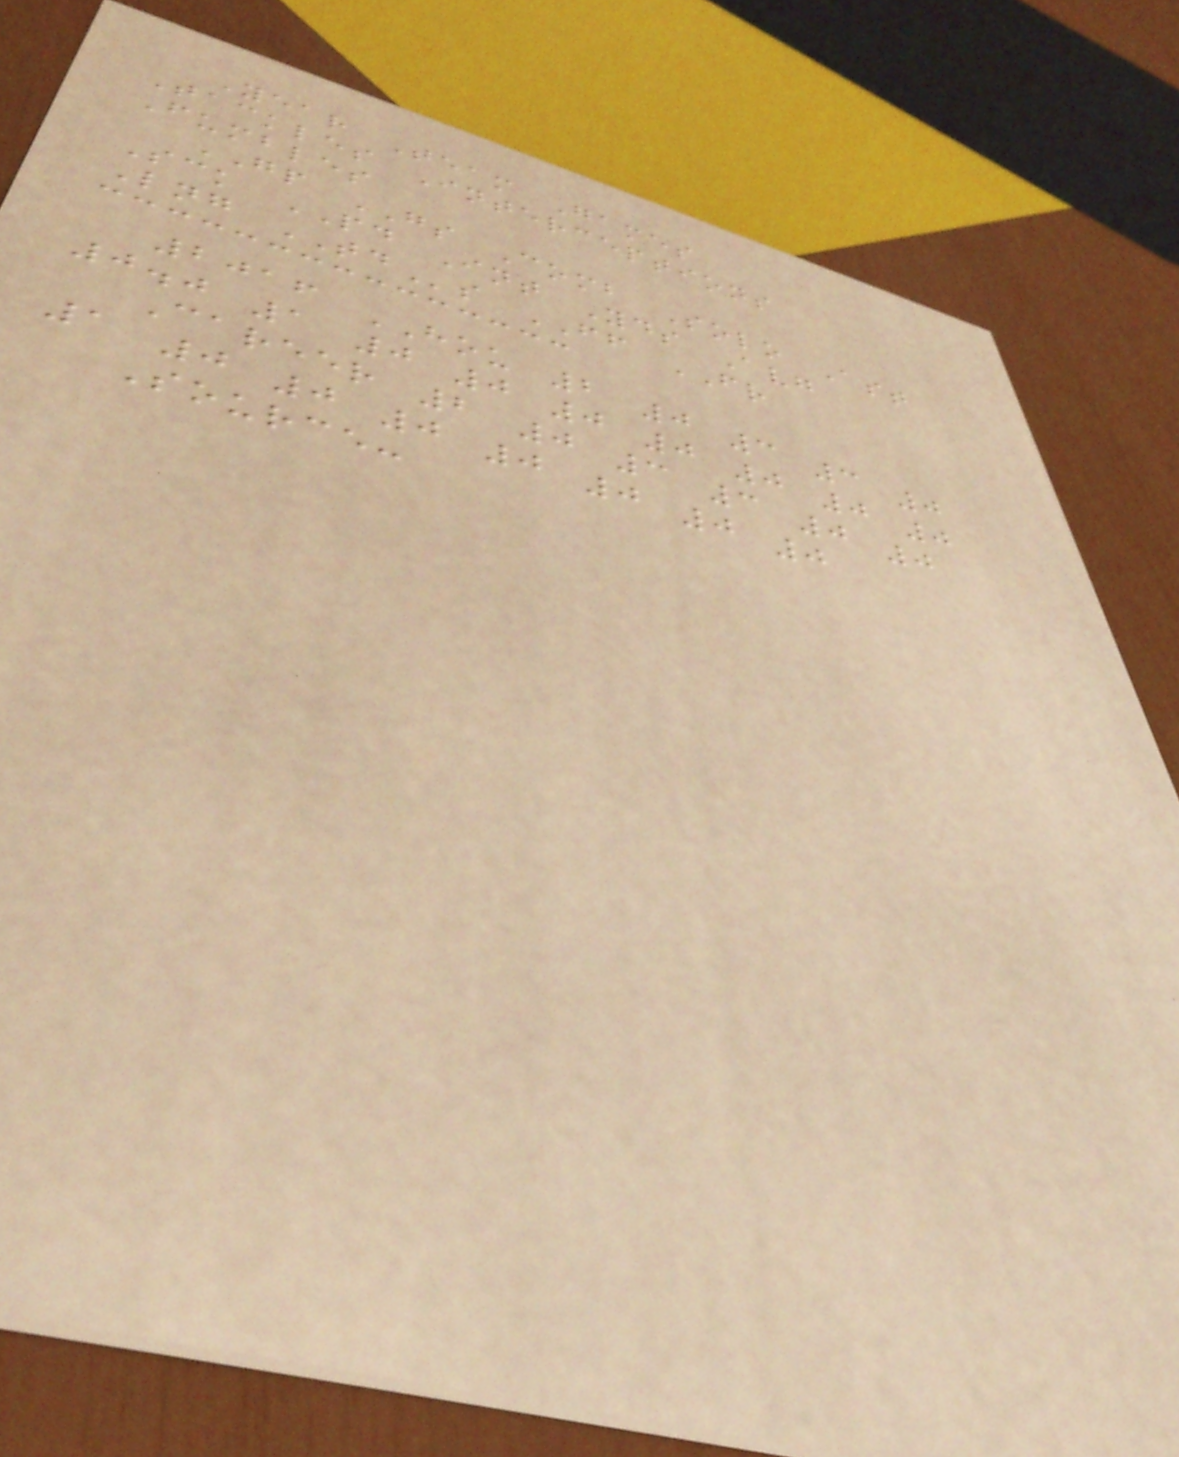Year Team Games
Tackles Interceptions
Fumbles
GP GS Comb Solo Ast
Sck PD Int Yds Avg
Lng TDs FF FR
2016 HOU 2 0 3 3 0
0.0 1 0 0 0 0 0 0 0
Career 2 0 3 3 0 0
1 0 0 0 0 0 0 0
Source:
